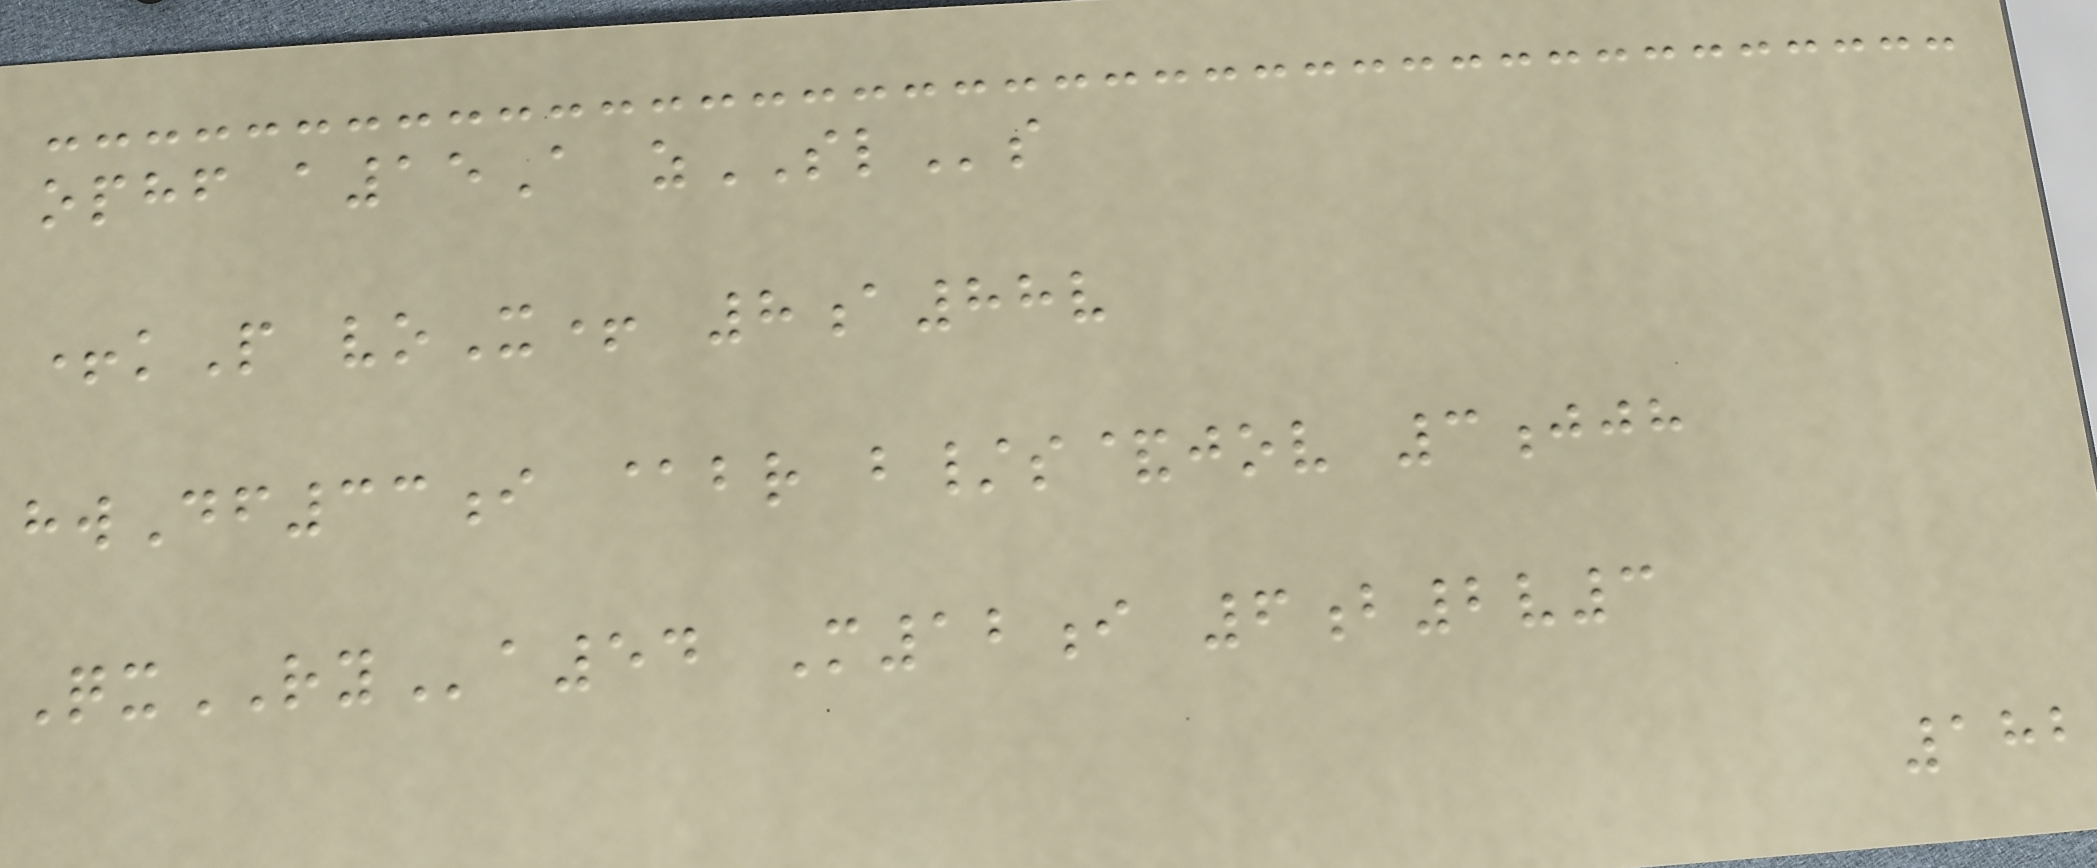ophf a15A zSLs
+kP voX+ 8a88v
hwDf33i @br b/s&jov 3jjh
QxRYa54 M12i 6b2v3
182
